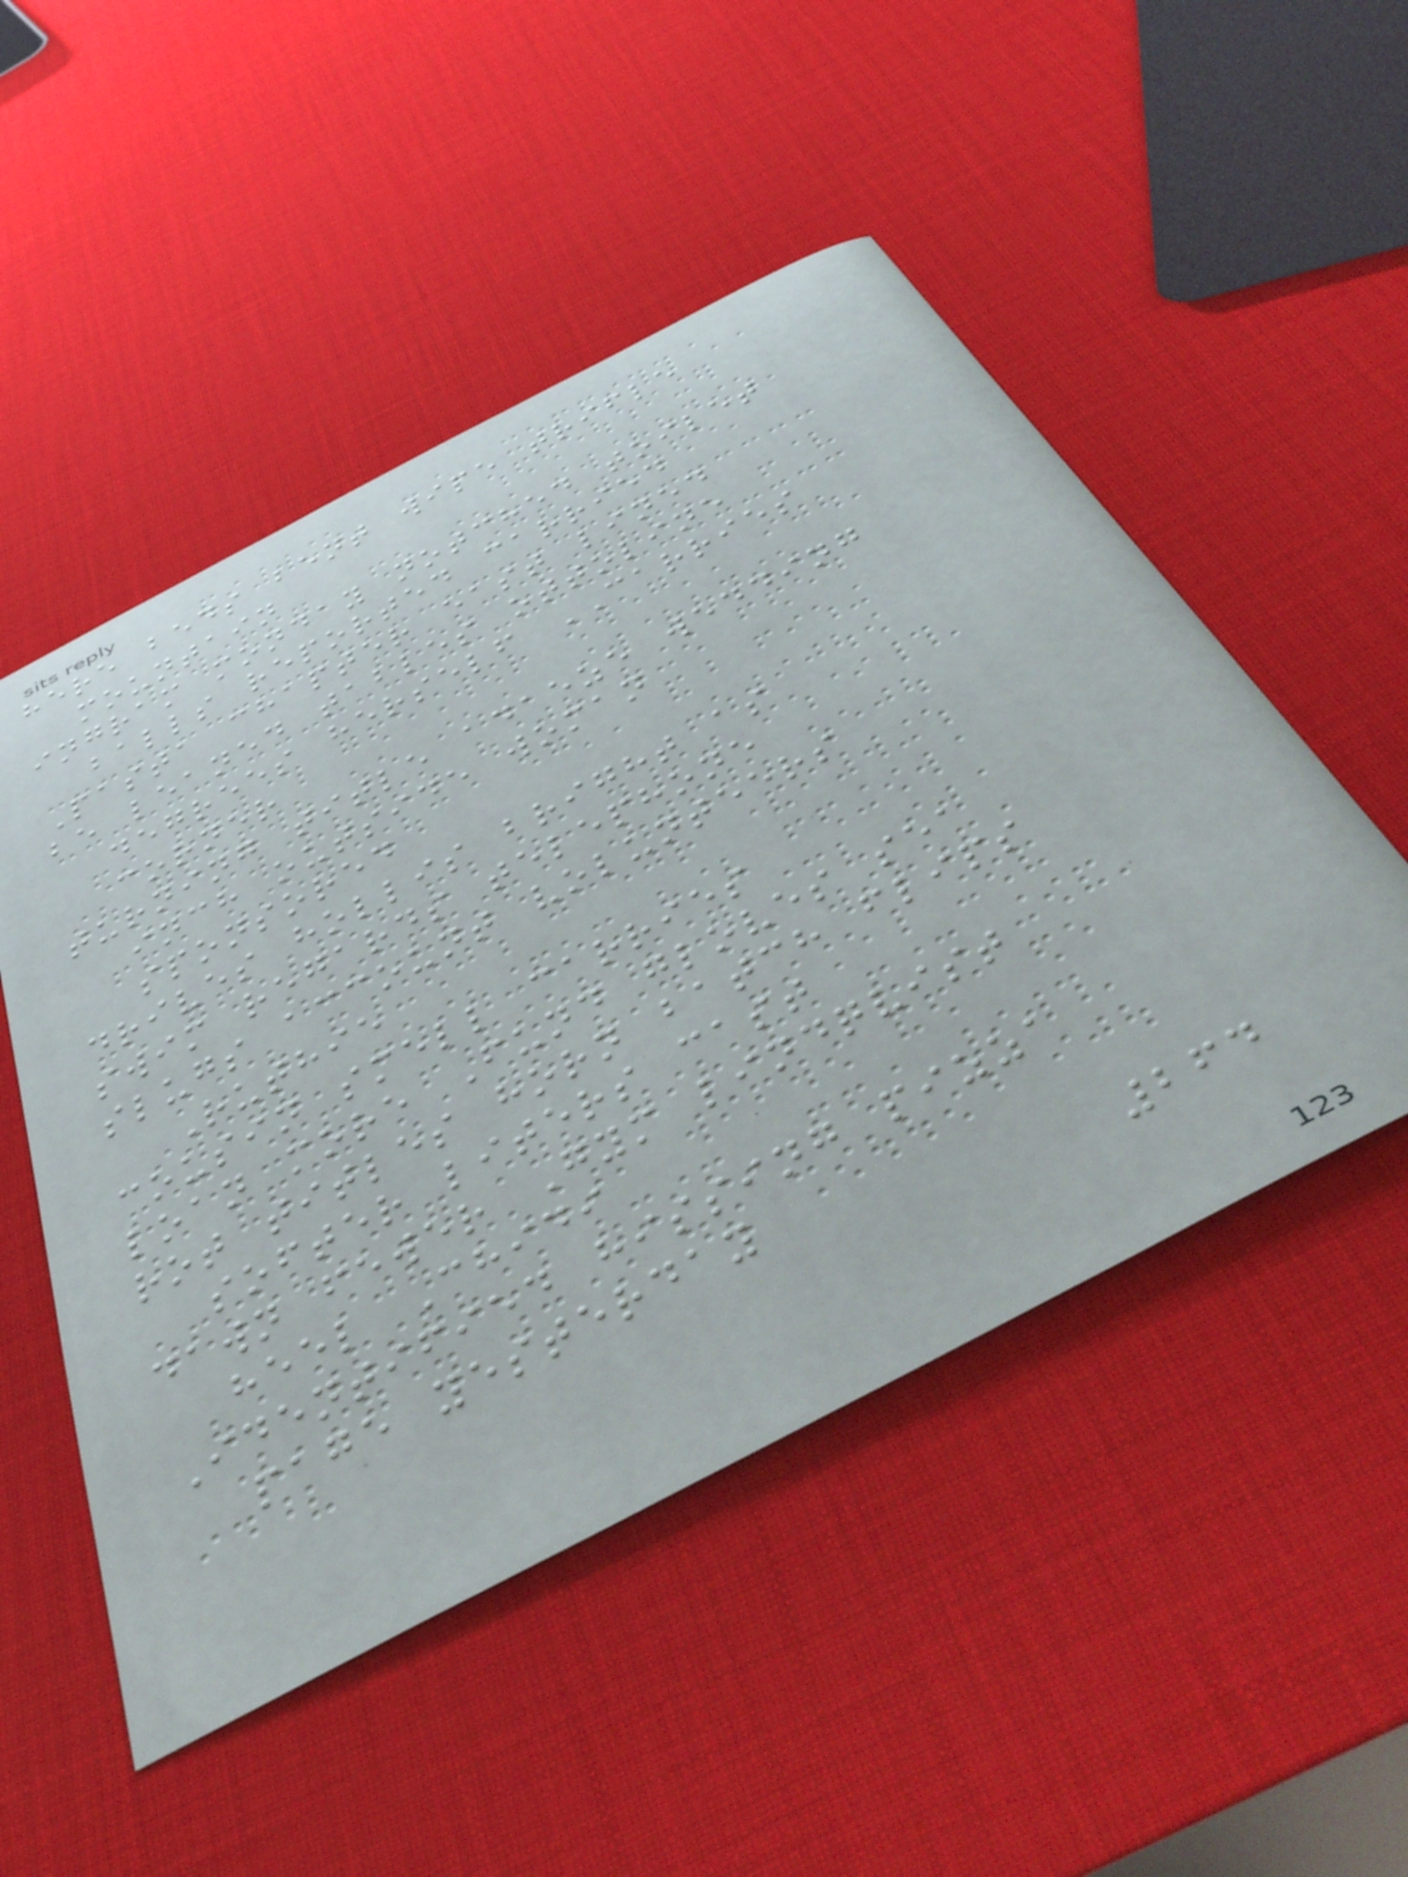here beds bent wipe trifle
mountain
ingram monday notched toilet
balls reported carried
Pasta chapter east lined
be leaned tables ottoline
degrees herself CARRIES
corner
turning title adaeze wedding
inch outside woman
sponsored
drives hollis bright as
swim regards telephone
slugs account volunteers
Ruthie
cousin smell carries
loan more Fund gloves sea
rot titles horn batch flips
softer liters cast
dawn fewer Gym lindqvist
heel Chidi
Identified hissing pizza
page yesterday
264
